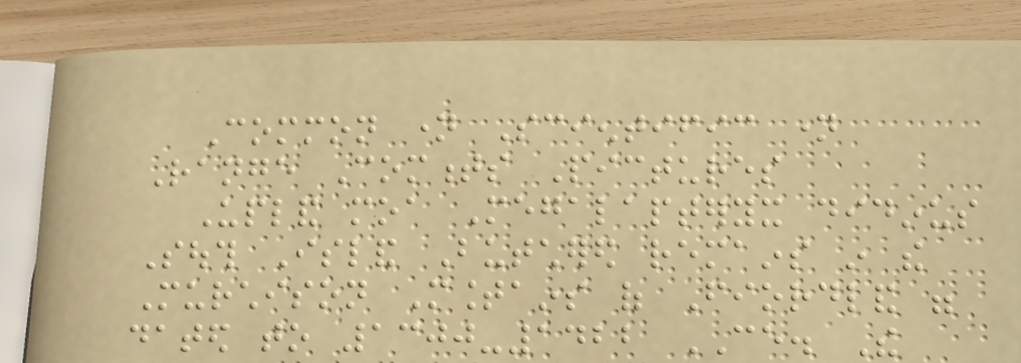Common name Scientific name
Range Comments Pictures
Upland moa Megalapteryx didinus
South Island Butchered remains in the
Murchison Mountains of Fiordland were
dated to 1300-1422 CE. The
